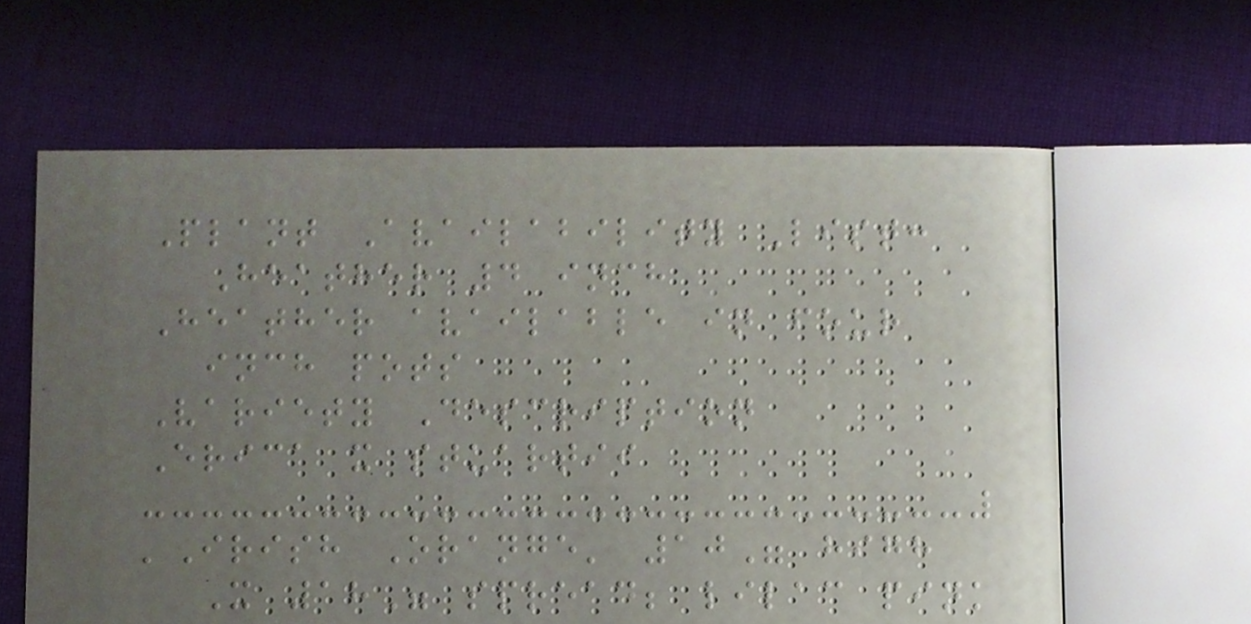Plant Availability List:
Heather 4 inch
Heather available in four
inch pots
Variety Description
Erica x stuartii
'Irish Orange' 10" high
X 18" spread; lilac pink
